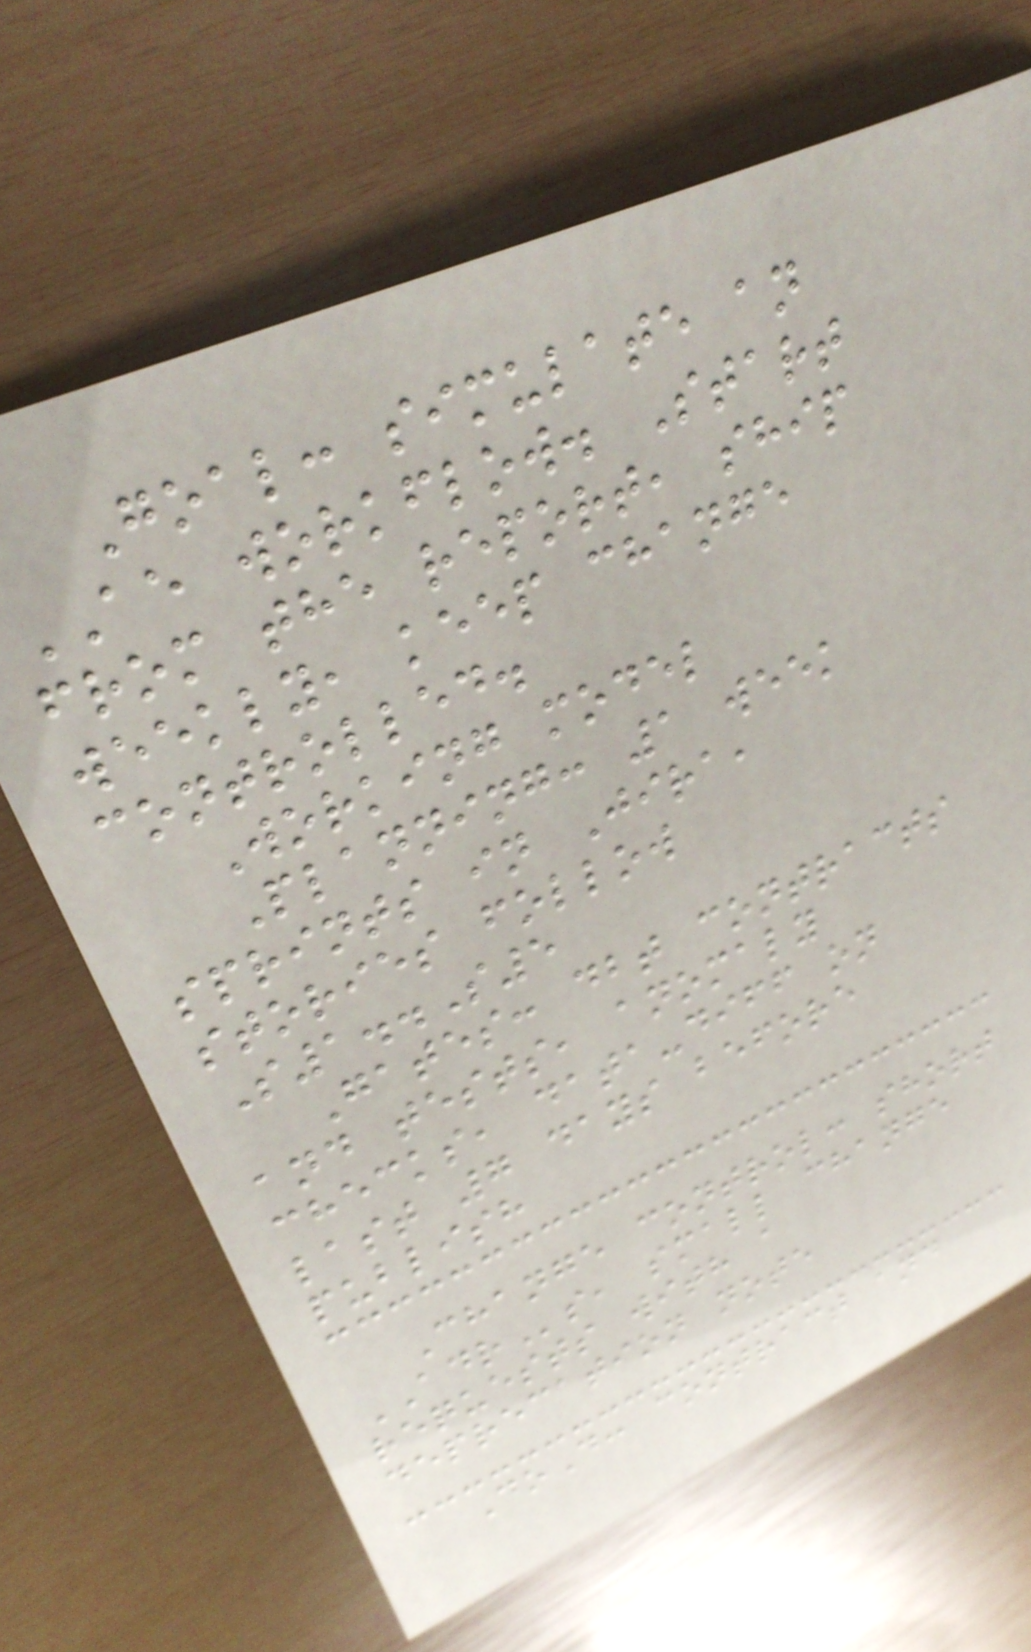Goal: simulate an
AE workflow. Start
from the report, ship
weekly, keep change
controlled.
Working model
Planning: 1 week
sprints in Jira,
stories follow
S1..S5
Gates: dbt contracts
and tests, anomaly
checks, data-diff on
last 7 days before
publish
Change control: short
ADRs, small change
requests with a
deprecation note
DoD: contract and
